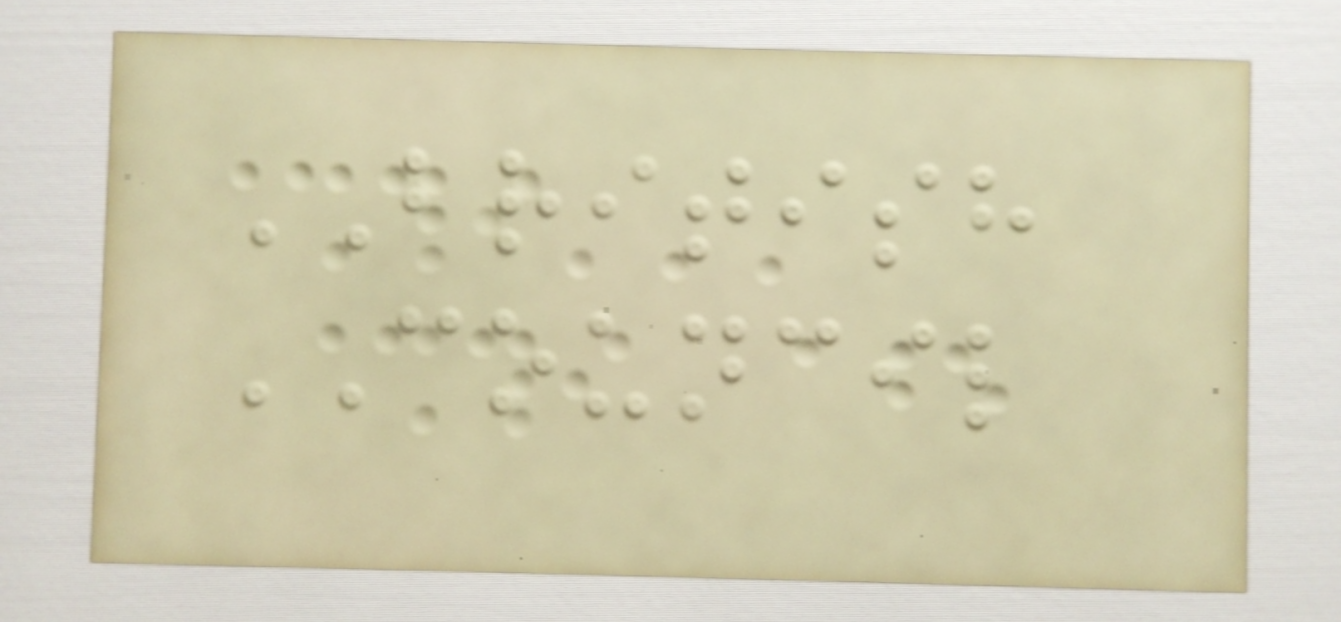BRITISH
COUNCIL
